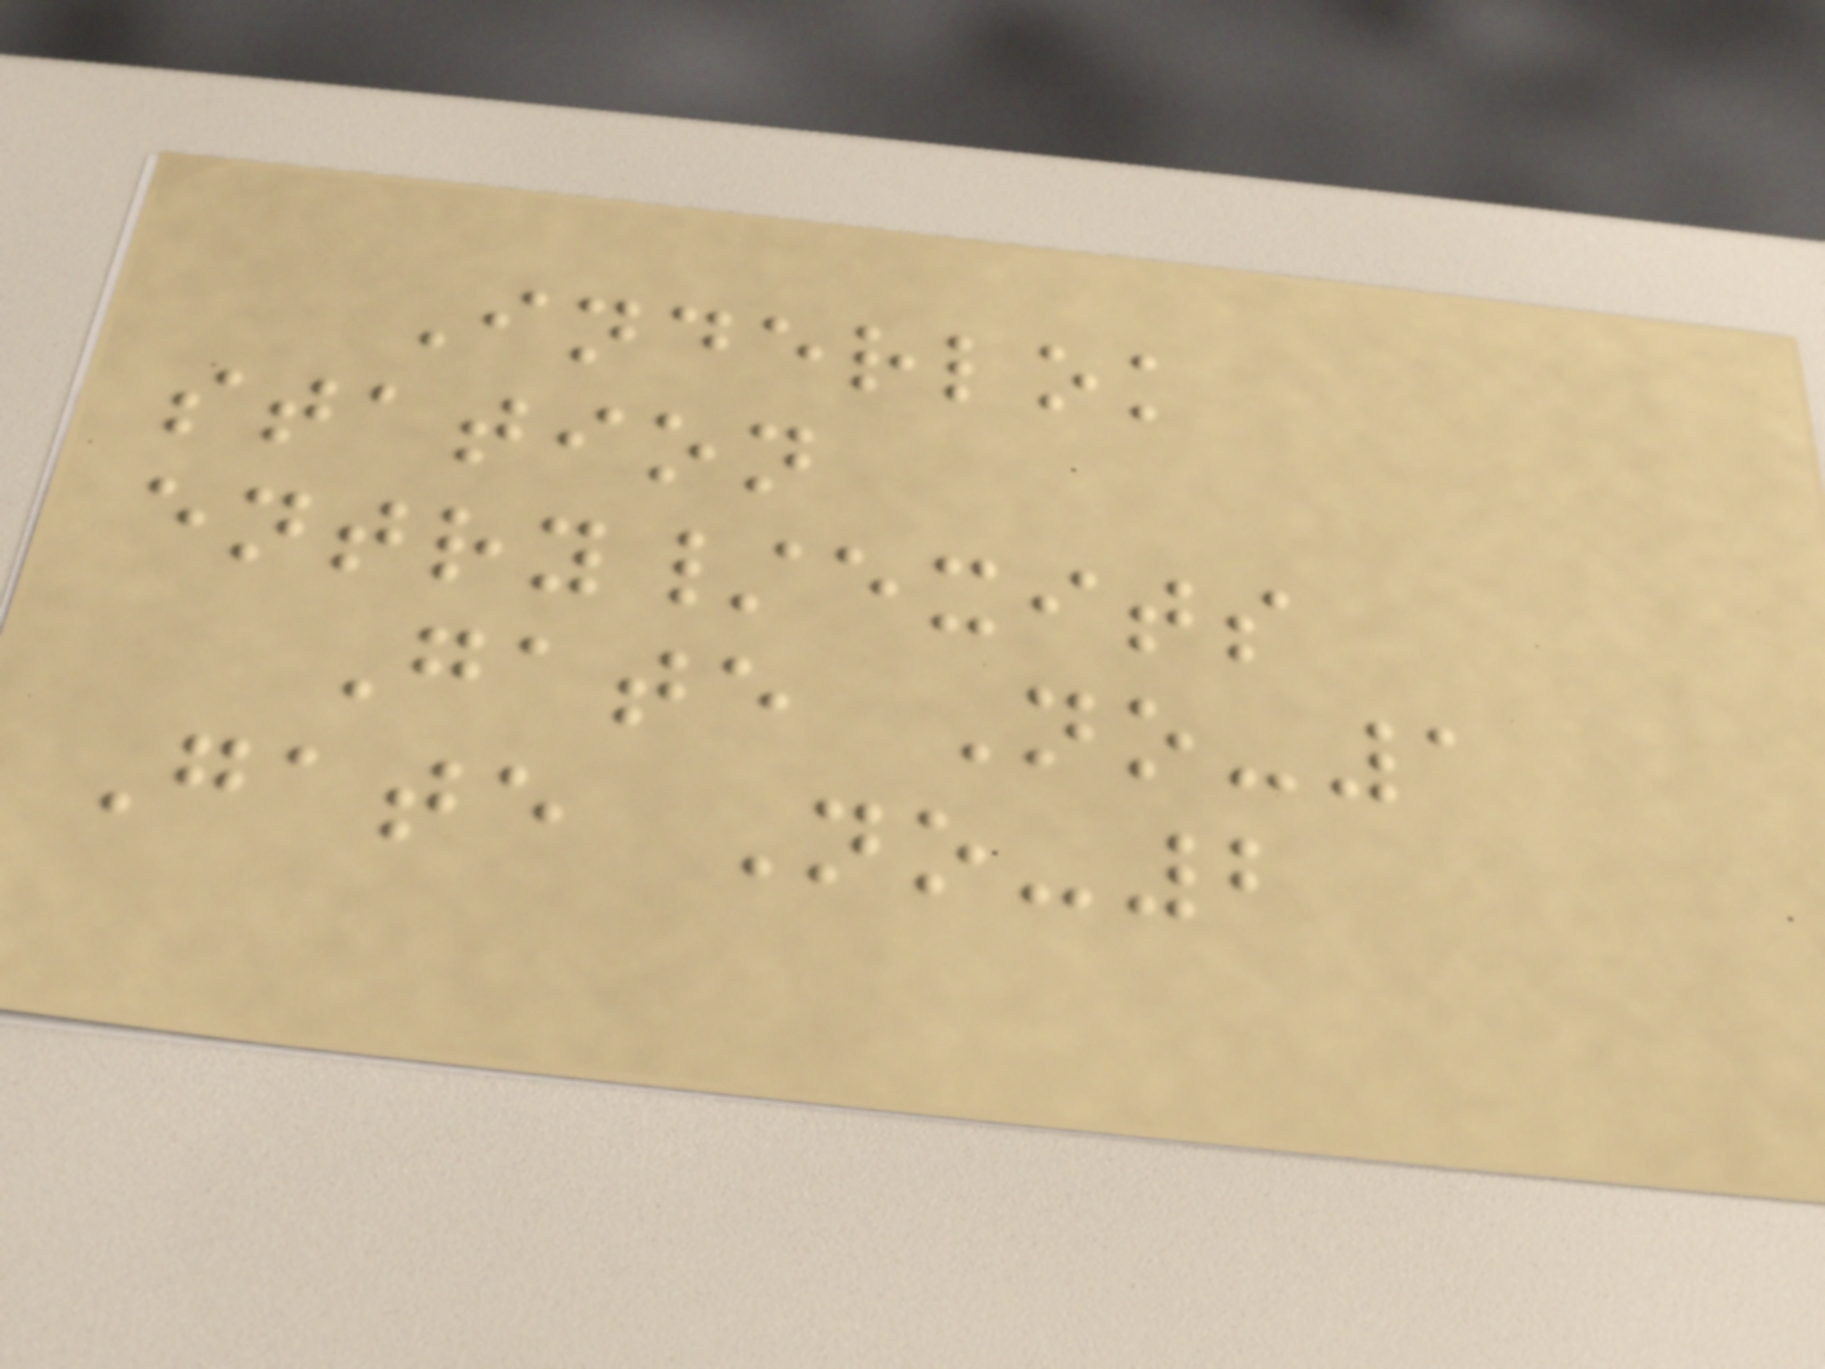Inderlok
station
entry/exits
Gate No-1
Gate No-2
